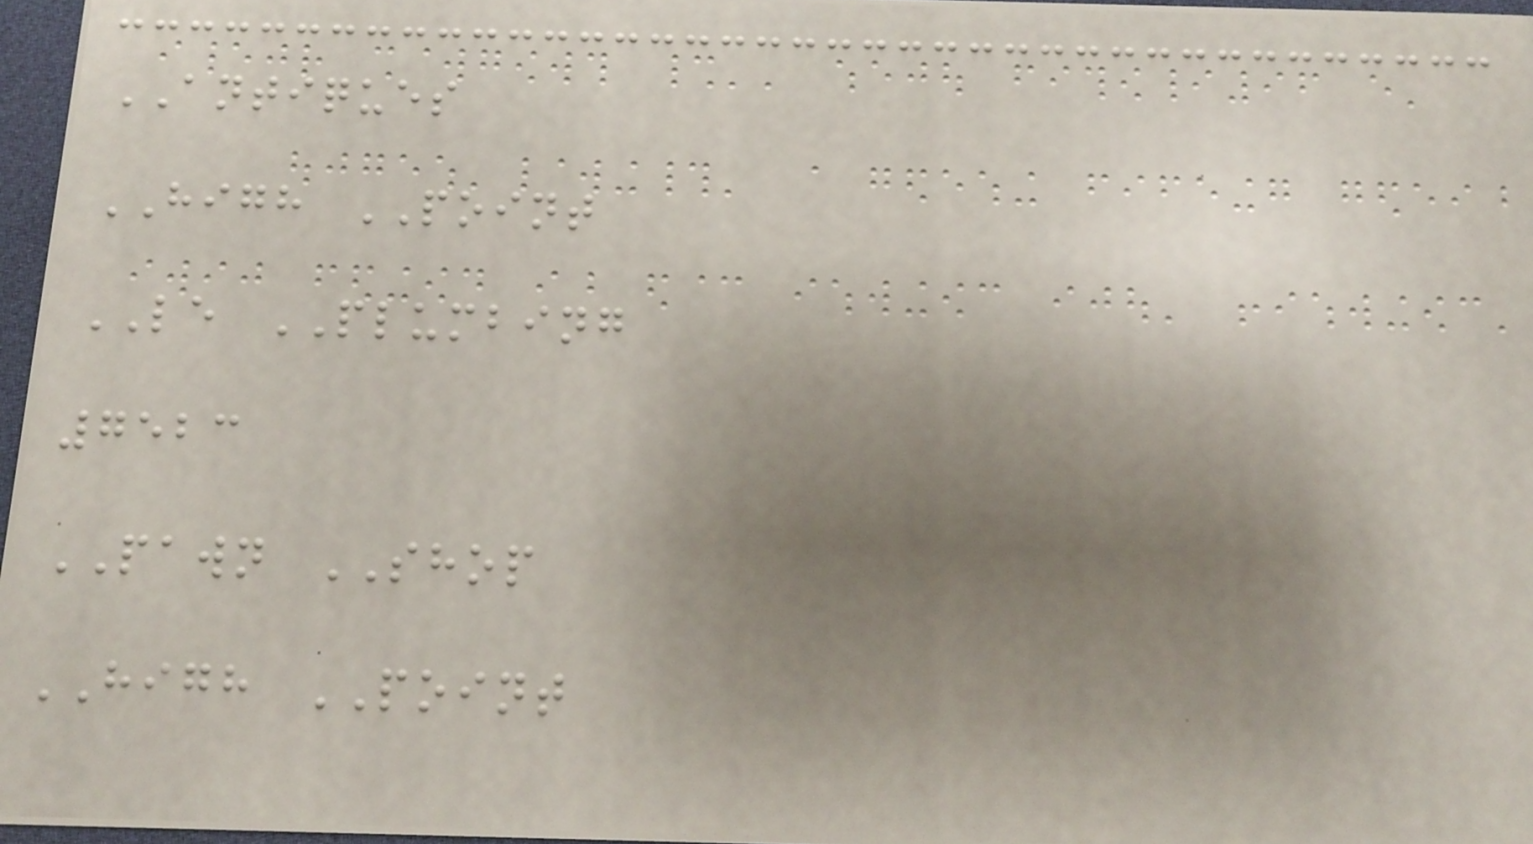ANTIQUES
HIGH POINT
LE PLUMBING
7523
PAWN SHOP
HIGH POINT
